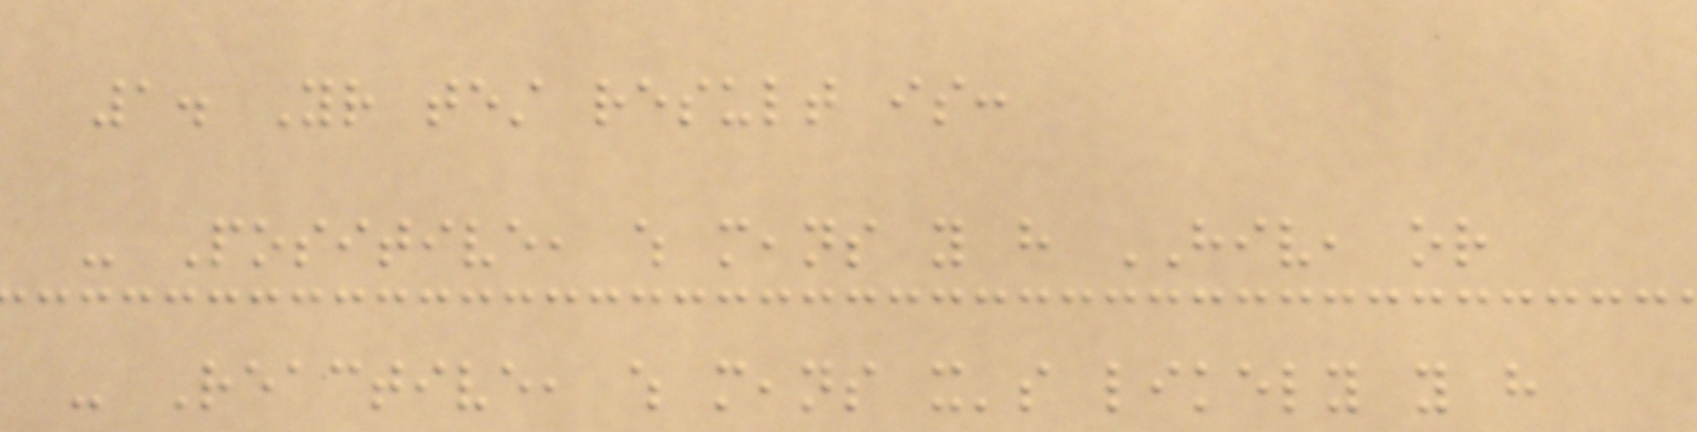1. Your test result is:
- Positive, which means you have HIV, or
- Reactive, which means it's likely you have
